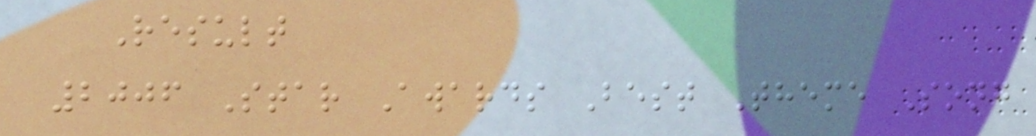Result
2006 Star Awards Best Theme Song
